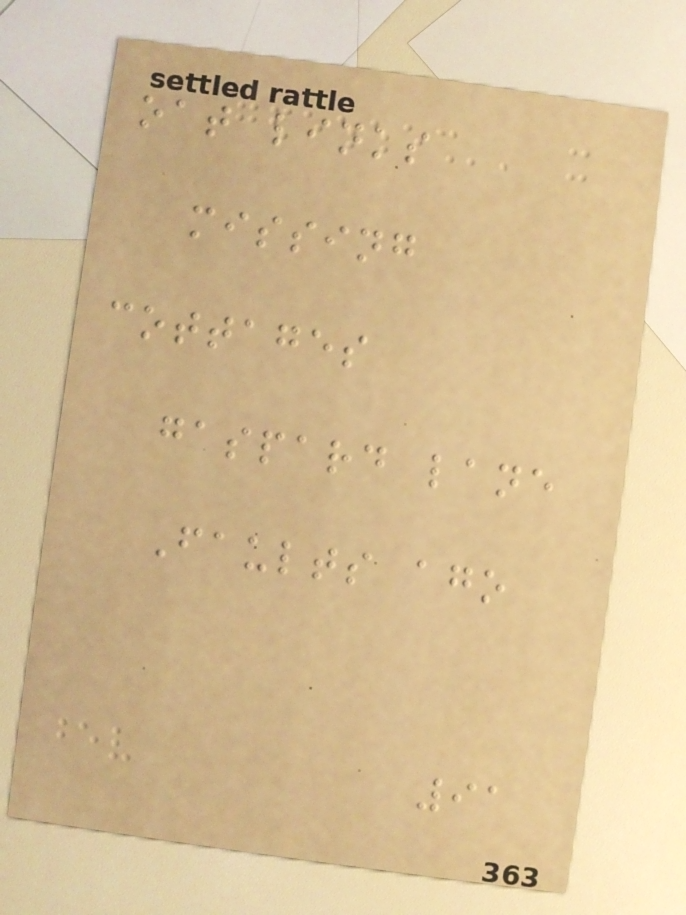oat links
missing
cottages
gaspard lane
Faults ago
91
